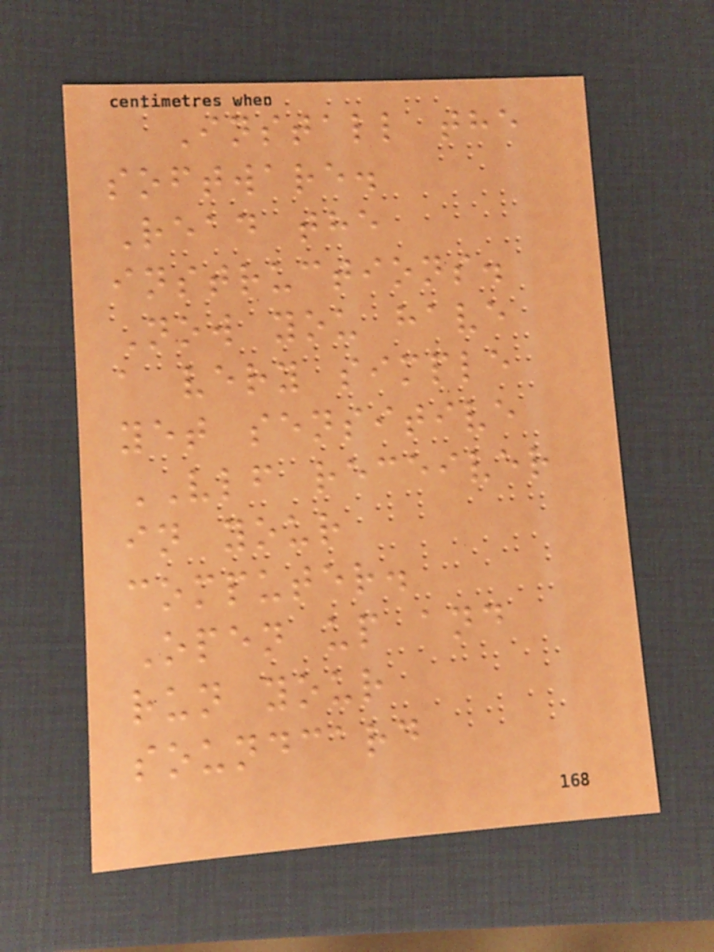Install the
software.
Read the
instructions.
Now you have
a very simple
yet sensitive
VLF receiver
in your
computer.
Open up and
run your
soundcard
